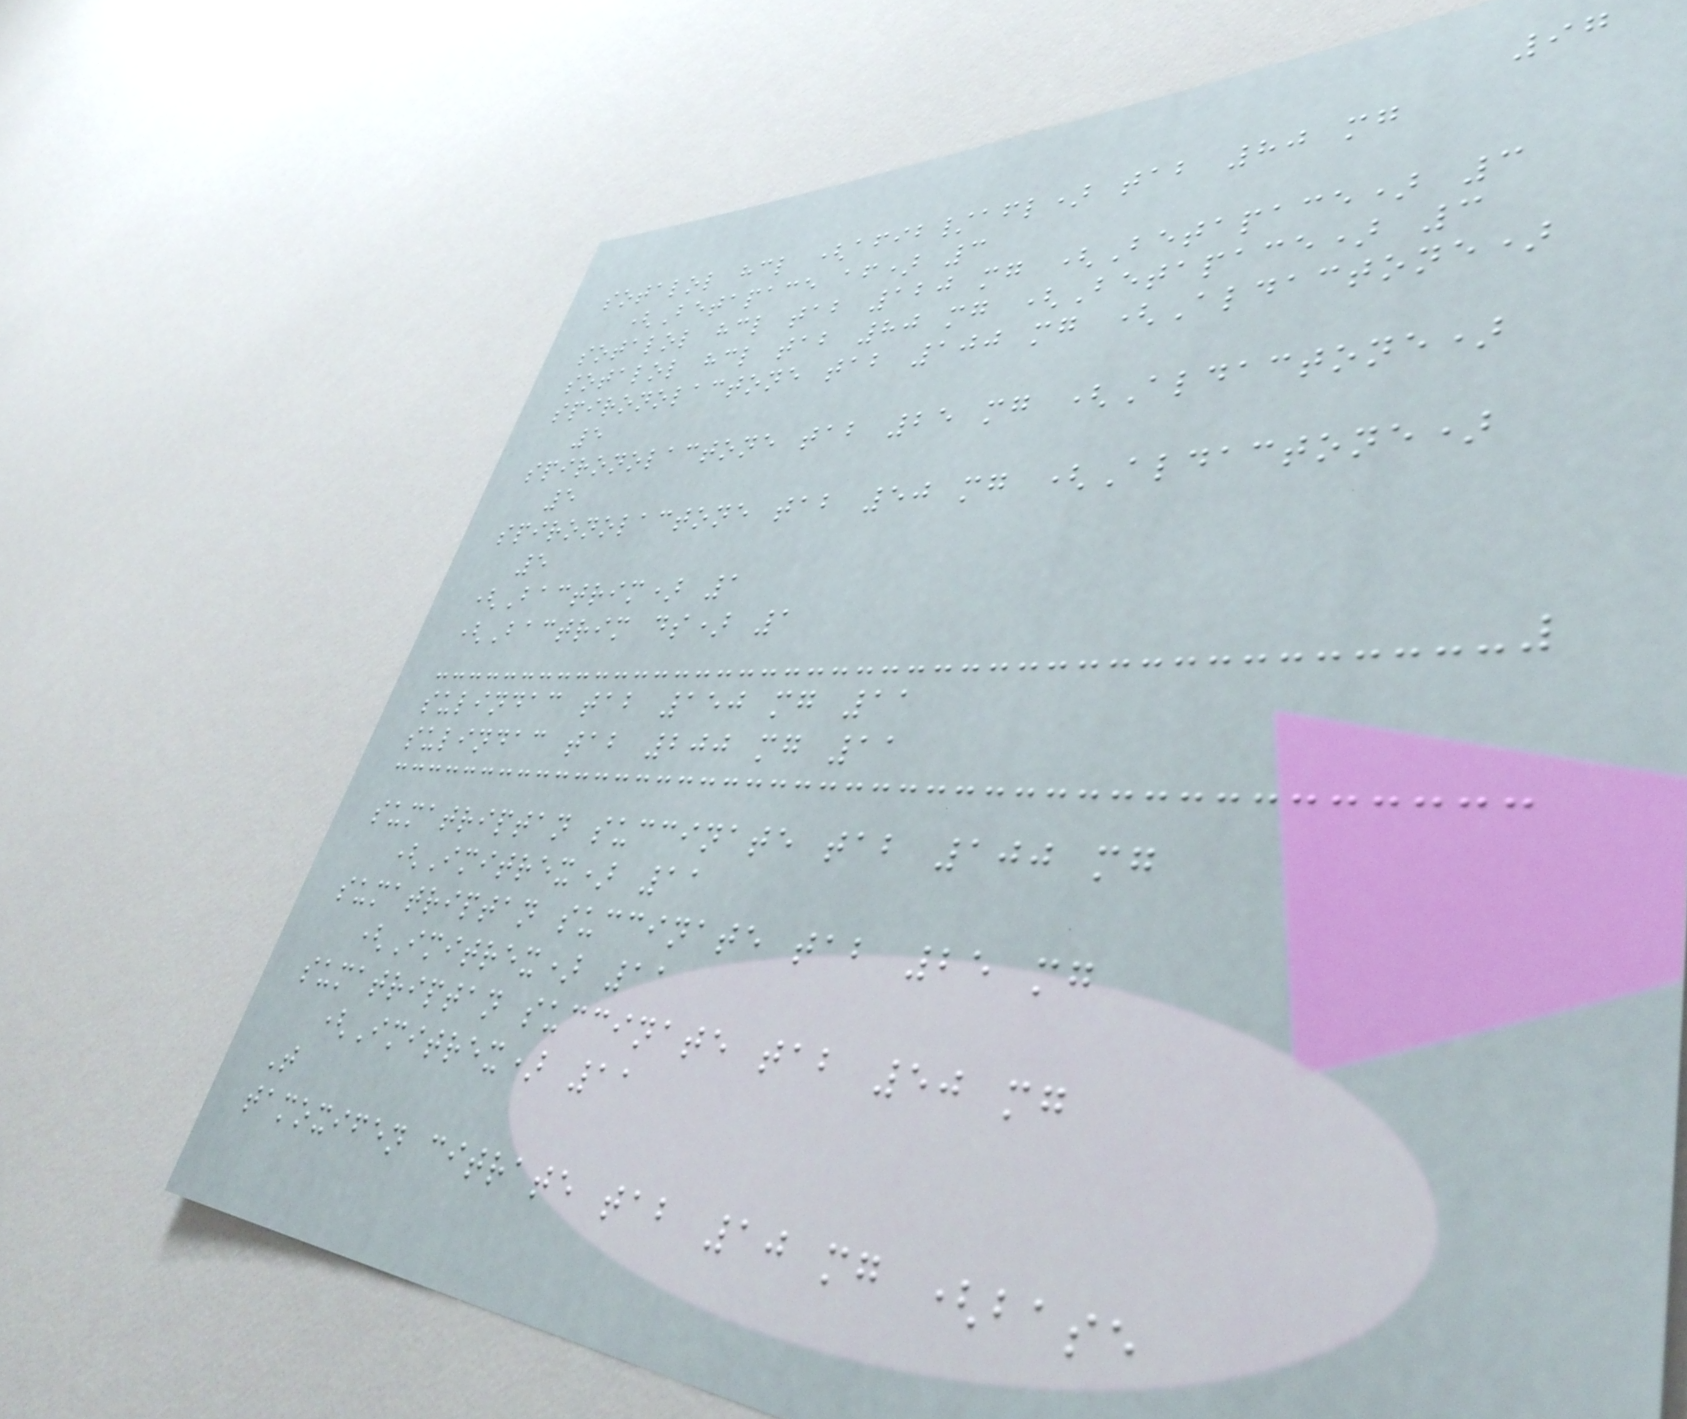97
sotalol hcl (afib/afl) tab 80 mg
(Betapace af) 3
sotalol hcl tab 120 mg (Betapace) 3
sotalol hcl tab 80 mg (Betapace) 3
spironolactone tab 100 mg (Aldactone)
5
spironolactone tab 25 mg (Aldactone)
5
spironolactone tab 50 mg (Aldactone)
5
(Bactrim) 1
(Bactrim ds) 1
sulindac tab 150 mg 11
sulindac tab 200 mg 11
sumatriptan succinate tab 100 mg
(Imitrex) 11
sumatriptan succinate tab 25 mg
(Imitrex) 11
sumatriptan succinate tab 50 mg
(Imitrex) 11
T
tamoxifen citrate tab 10 mg (base
